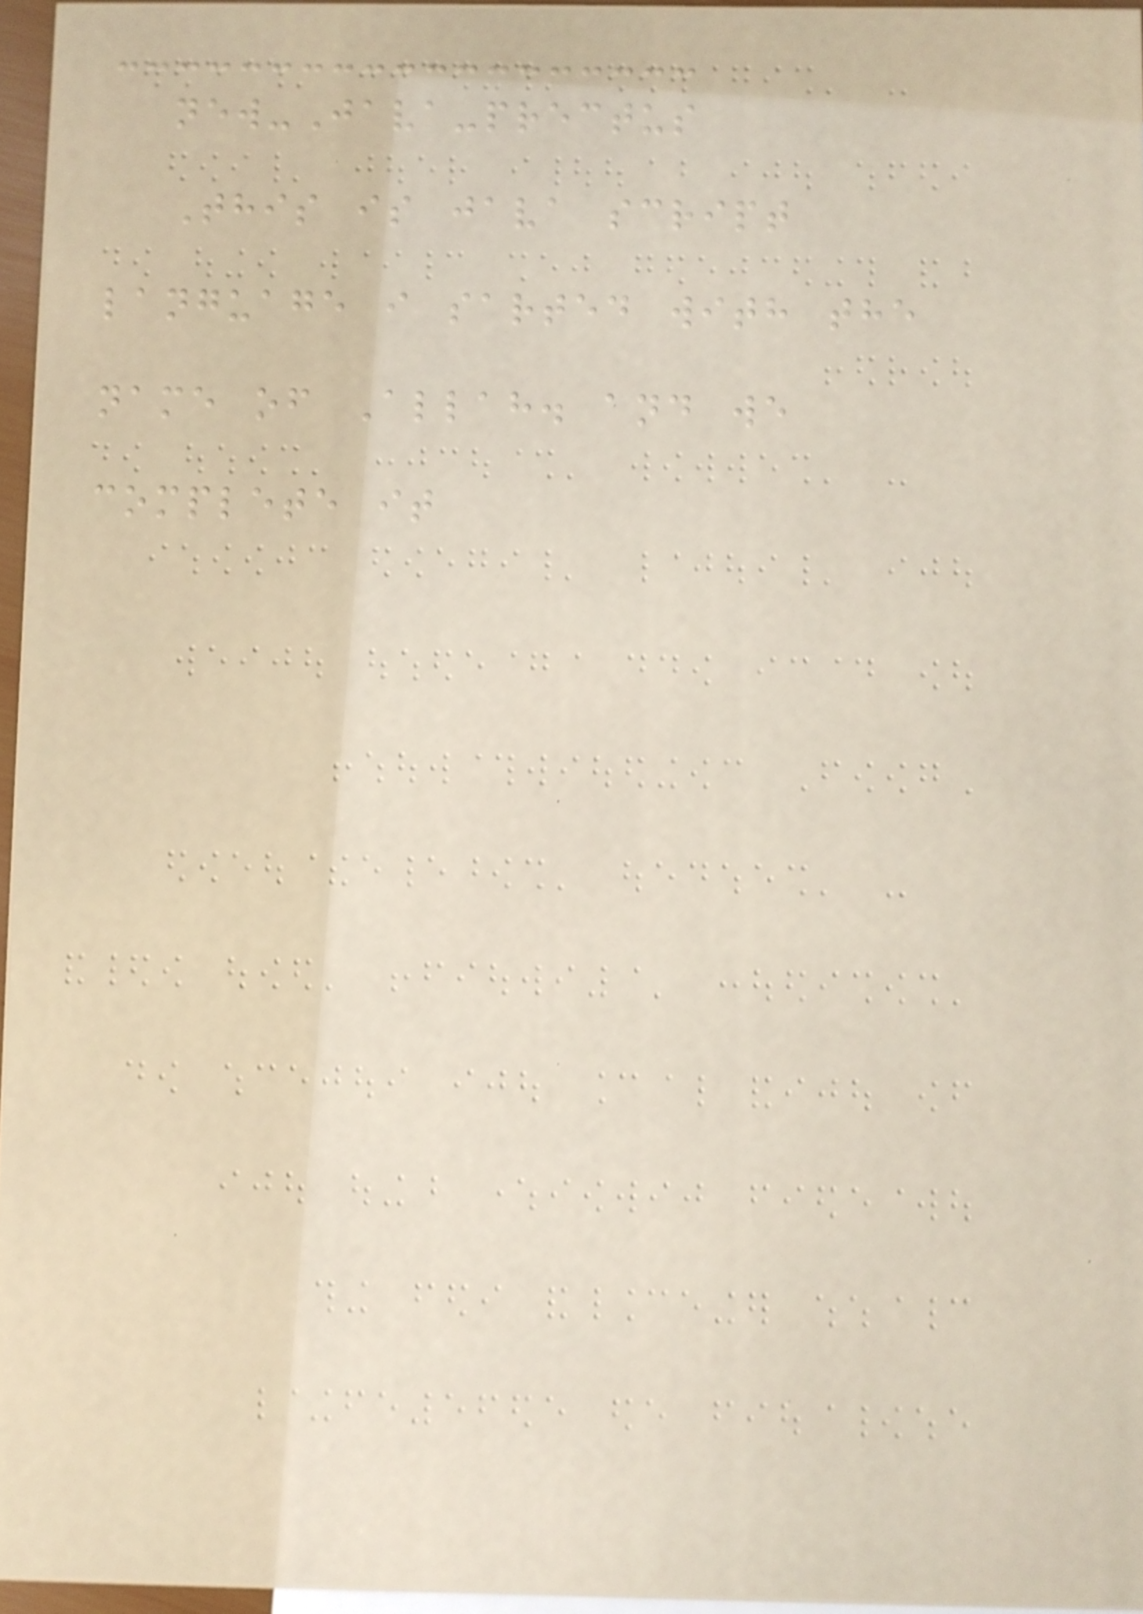new-Java-prectus
This is java script
language i sarted with the
name of Allah. and we
complete it
